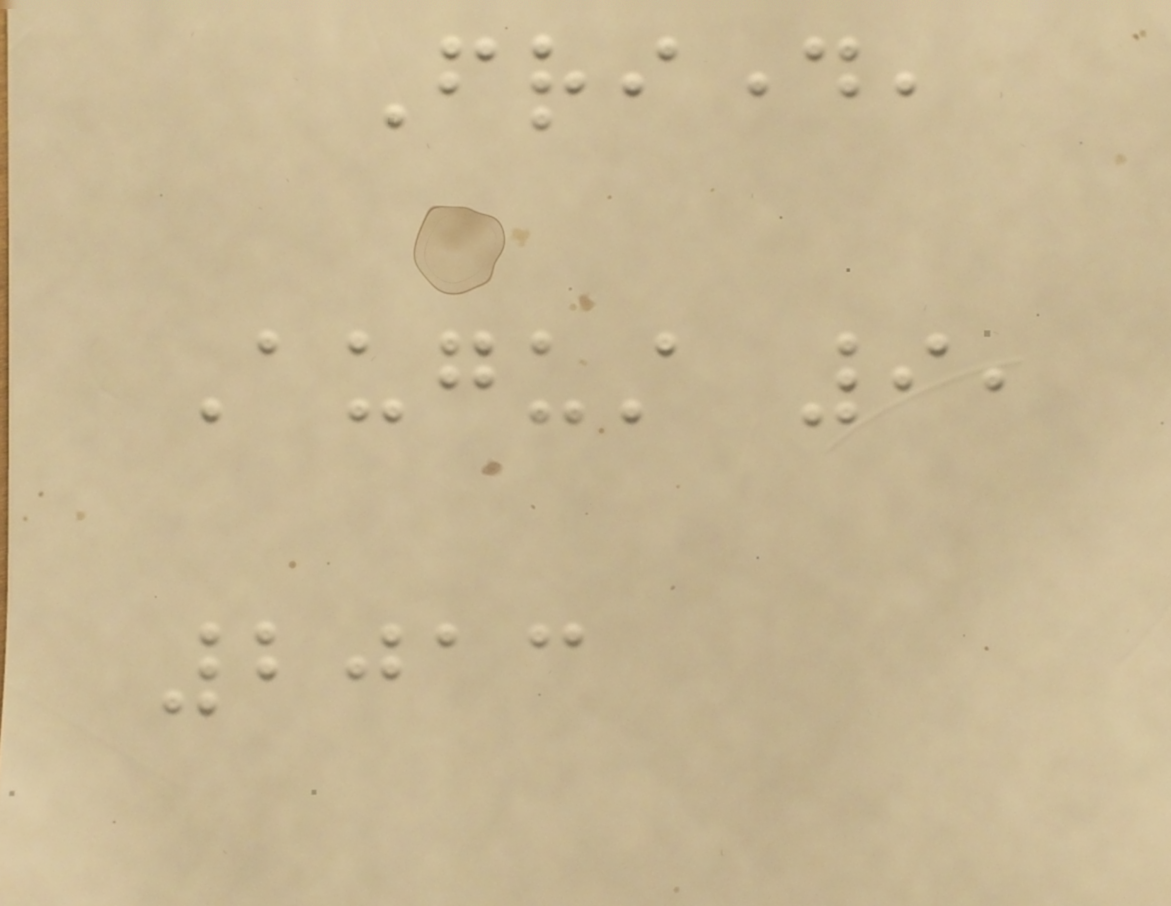Friday,
August 9,
2013
